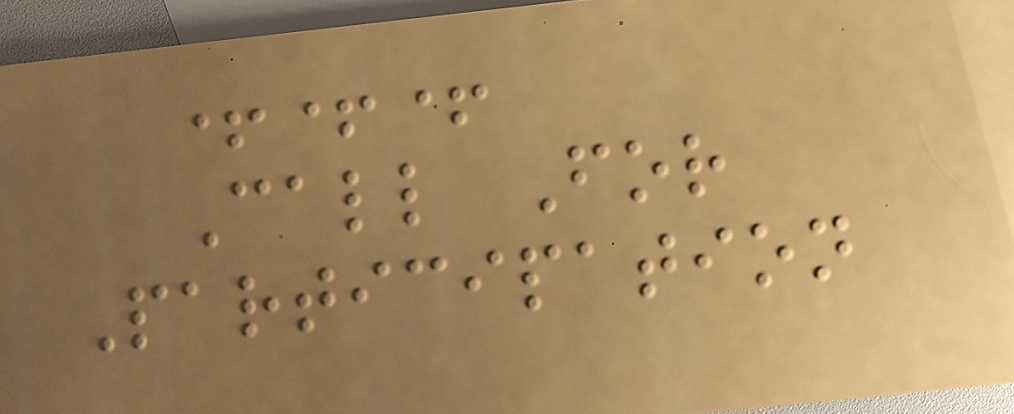+++
Call For
Participation
